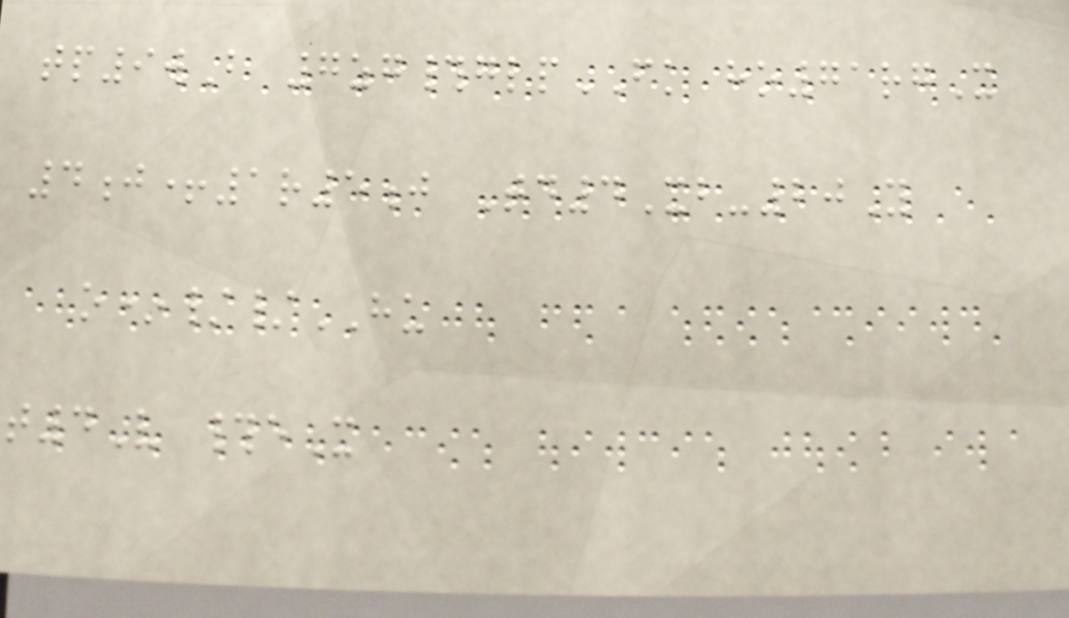tp9wB 7zg#glpFK ho71rgX
4j+1r5j Td4Xb-20Y
o*//HU
t4V #eX
